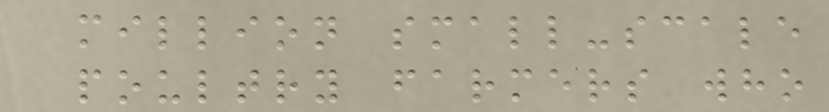million small-scale
poultry farmers who
